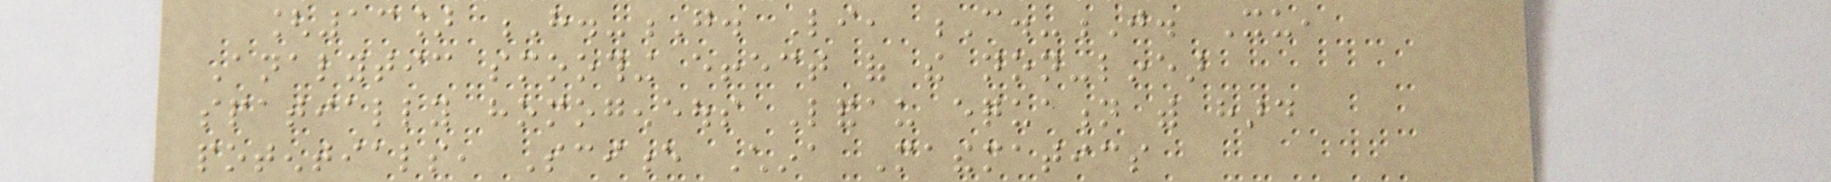[13] H.-G. Li, C.-J. Xu,
Analytic smoothing effect of the non-linear
spatially homogeneous Landau equation with hard
potentials, Science China Mathematics
